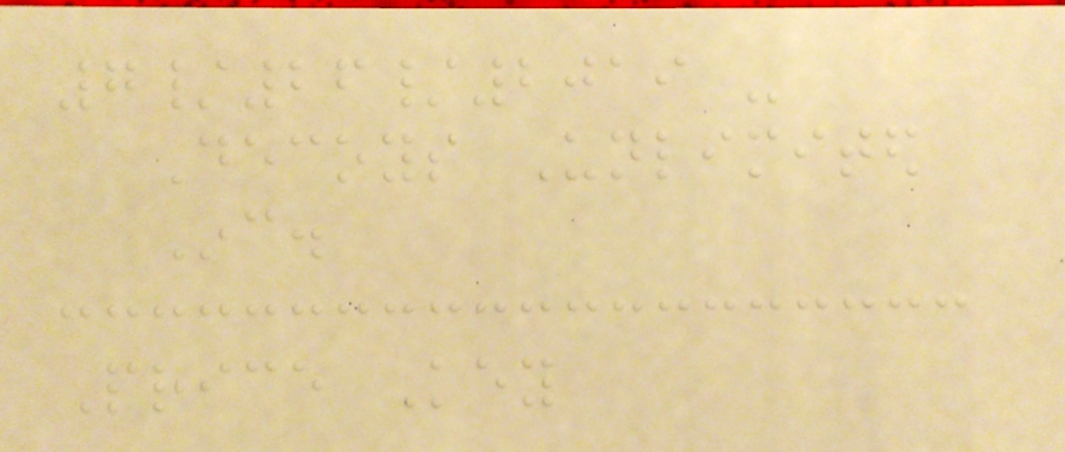7/26/2019 -
Decoys Unlimited
Inc.
Price Key
